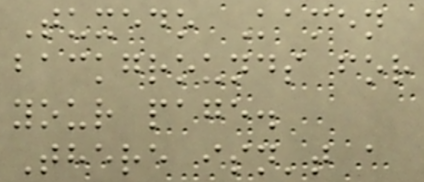Tuxedo Kamen
backgrounds for
your page.
There isn't a
